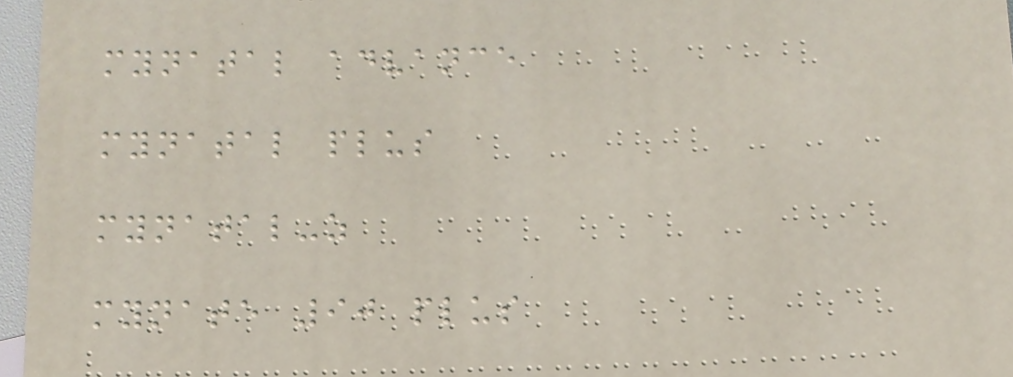mynatal advance
mynatal plus
mynatal-z
mynate 90 plus
